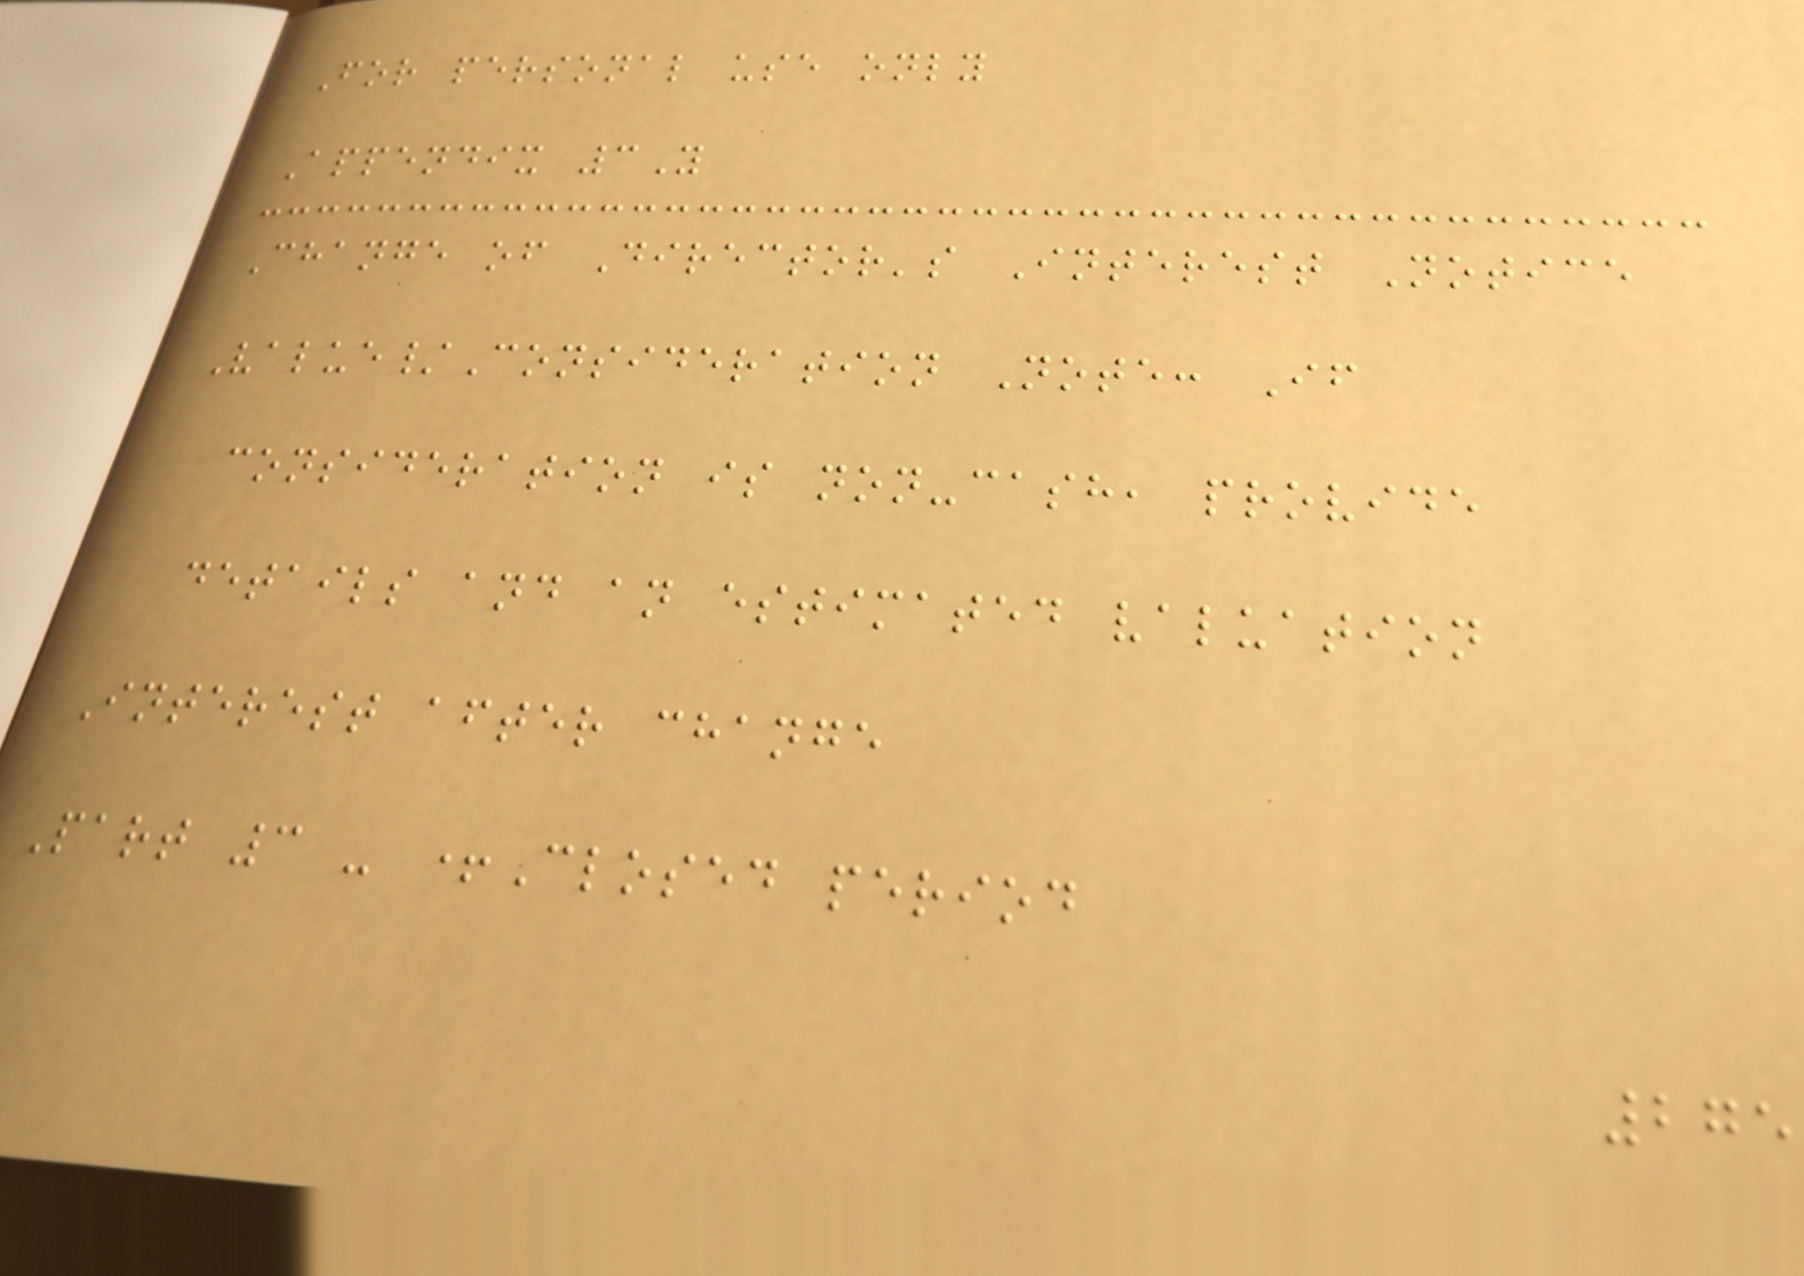For personal use only
Appendix 3Y
Change of Director's Interest Notice
Value/Consideration Note: If
consideration is non-cash, provide
details and an estimated valuation
Interest after change
Part 3 - +Closed period
275
